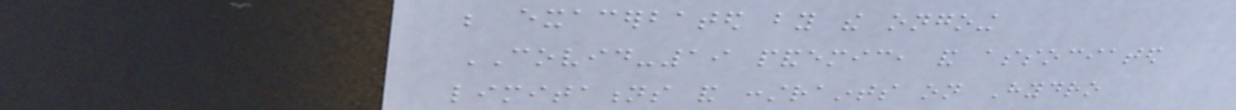be exacerbated by the ongoing
COVID-19 pandemic, and associated
limitations and constraints on Hydro
